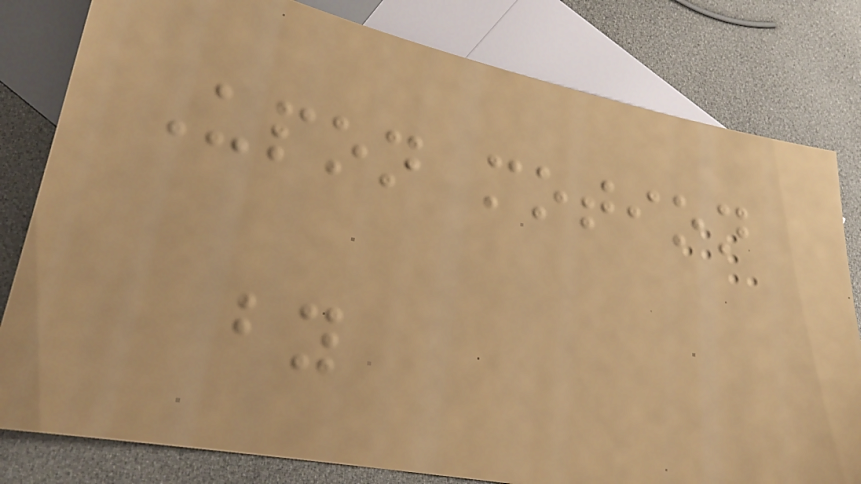Upon motion
by
